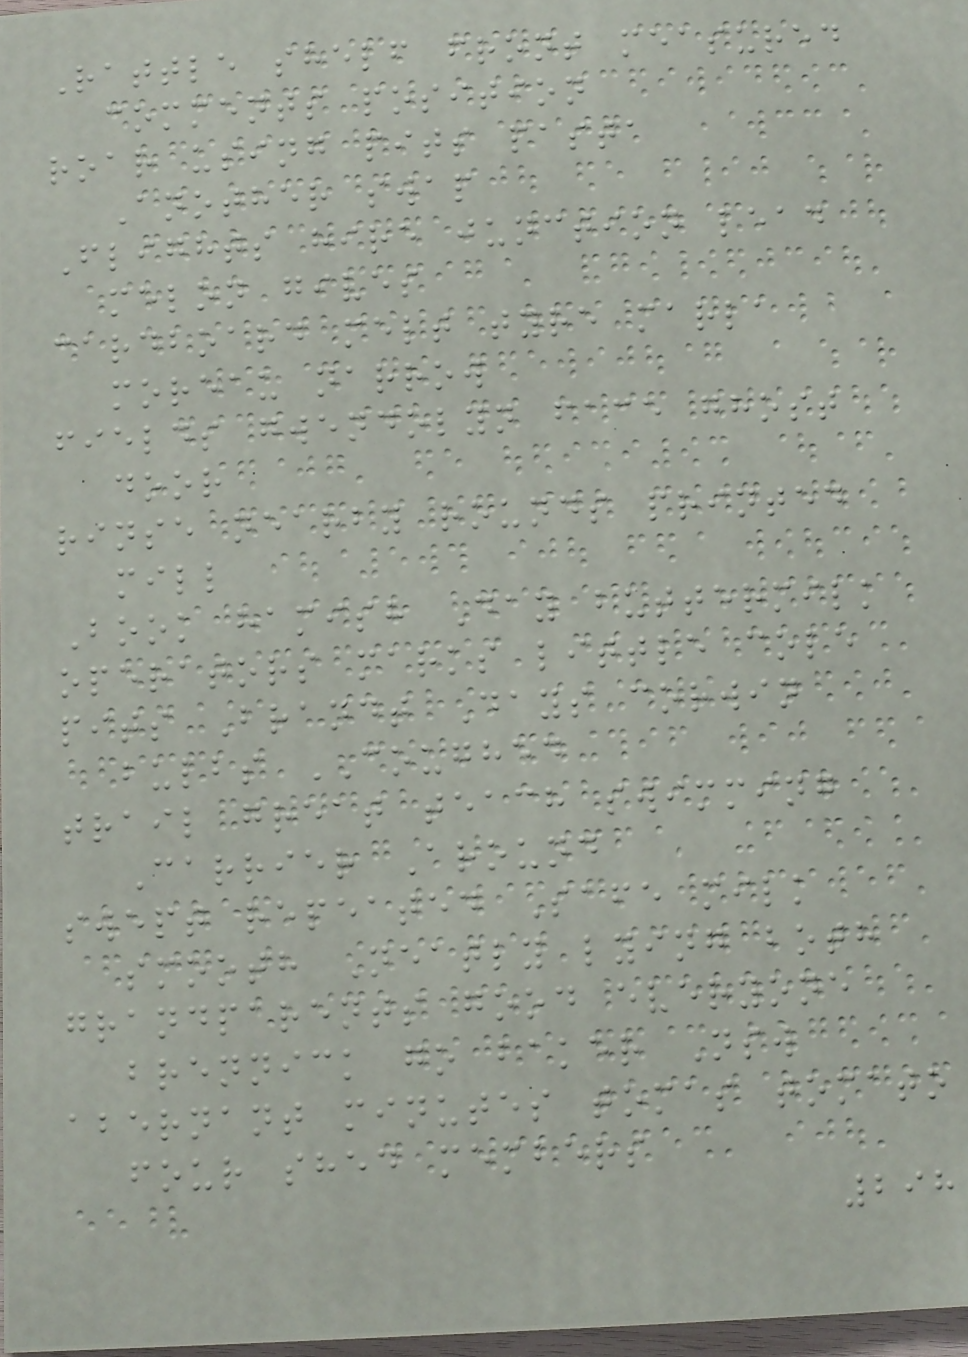Rattle shelf front measured
comments position
roar using pits pasta
Another swap
Flights hire junction lead
melon gives
cardboard melt tyre marla
moreau narrow
fields gwendolyn face ghost
door
rinse nearby rounds printed
mill
Book hamish Day buttermilk
operators marks little cole
pits Brandt Days corwin
bulbs COUGHED
trail great teach swimming
Carrier Around
swept repeated Safe milk
smooth Neatly lying both
grandparents good everyone
brennick go baker Nsw
abernant minutes tomas tomato
four shed members
298
